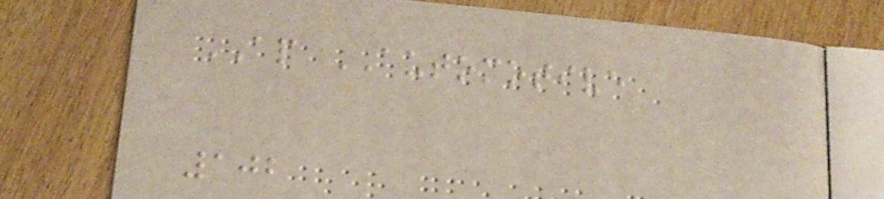AP AUTOMOTIVE
102
